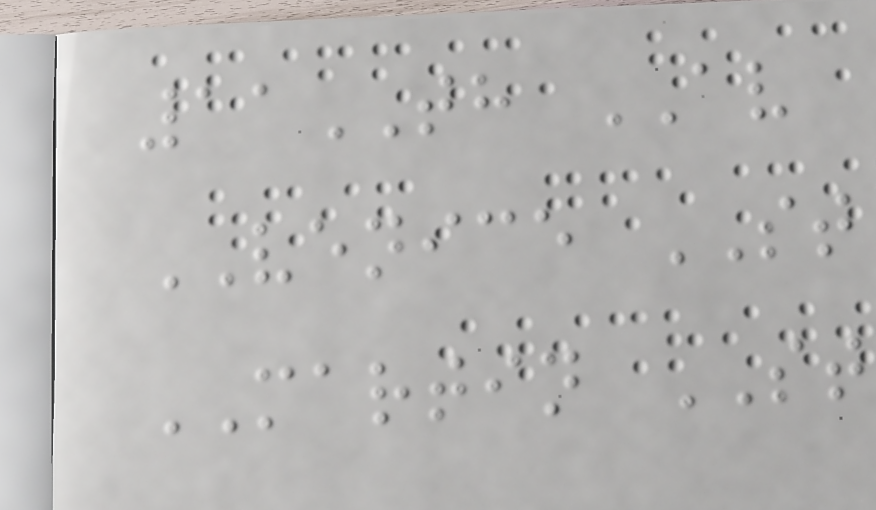11TH AV
VENICE ST
MARTIN ST
